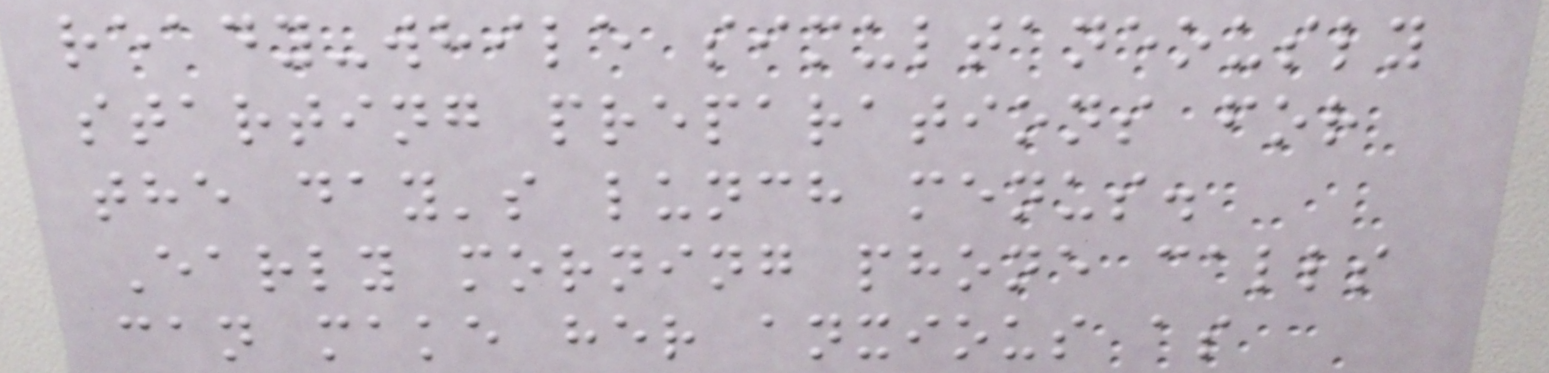ready-while simultaneously
starting preparations for
the day's lunch menus.
Early morning phone calls
can make her anxious as
